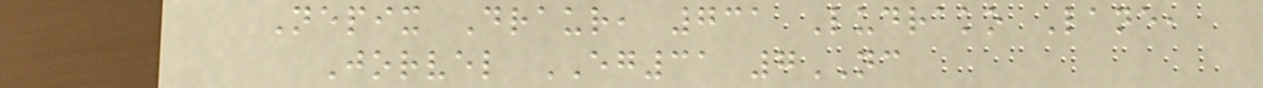Nepix Draur, 731 Ludrako Lane,
Jorvel EG31 7NC
